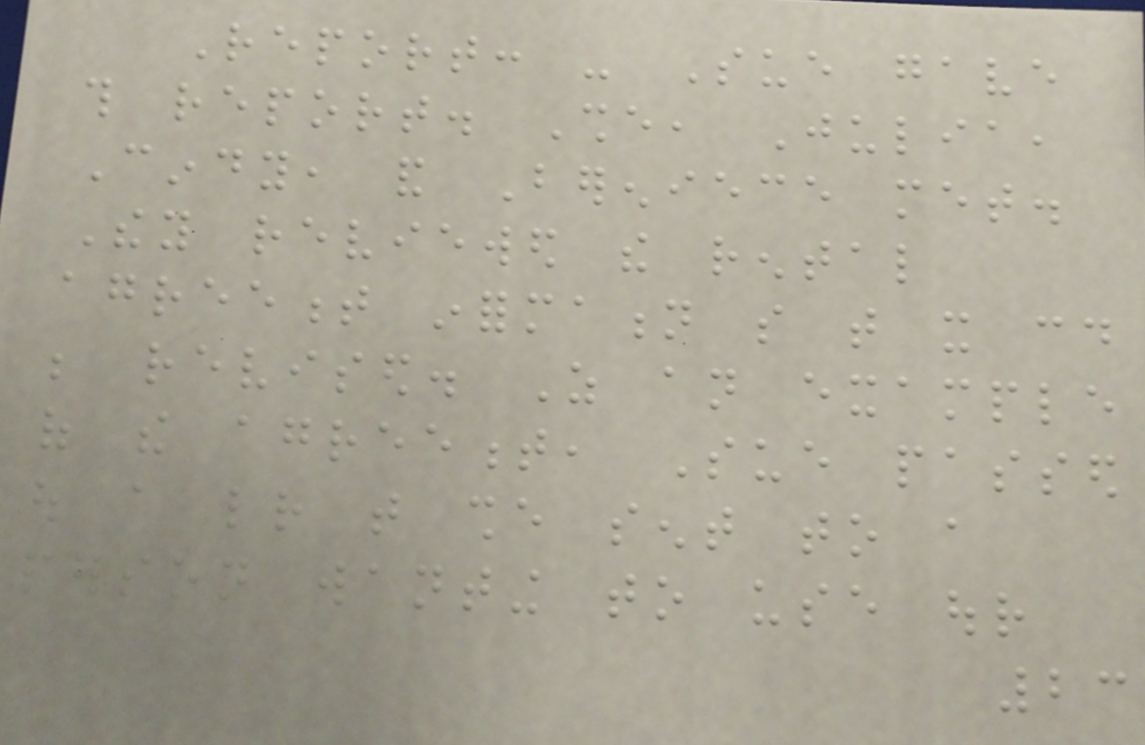Report: - Sue gave
this report. She, Julia,
Cindy, and Bereniece met.
They reviewed the rental
agreement information so that it could
be revised. As an example
of the agreement, Sue passed
out a letter that she sent to a
person wanting to use our
23
